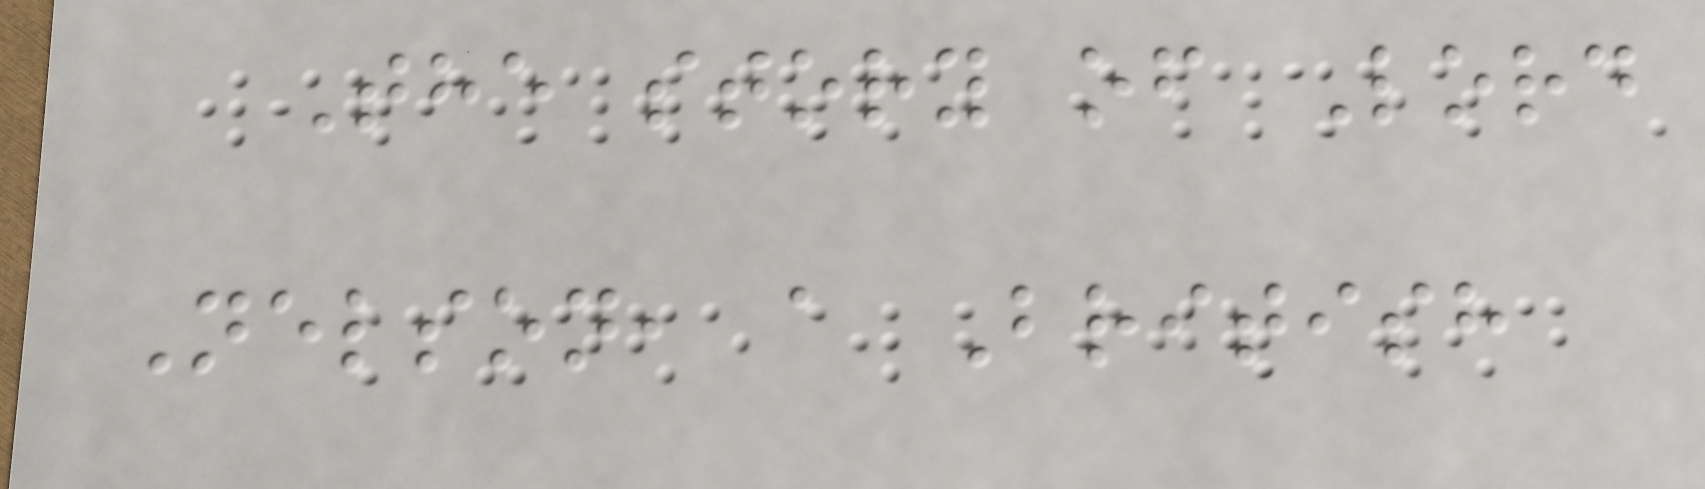The story of Lord
Nelson, a British
